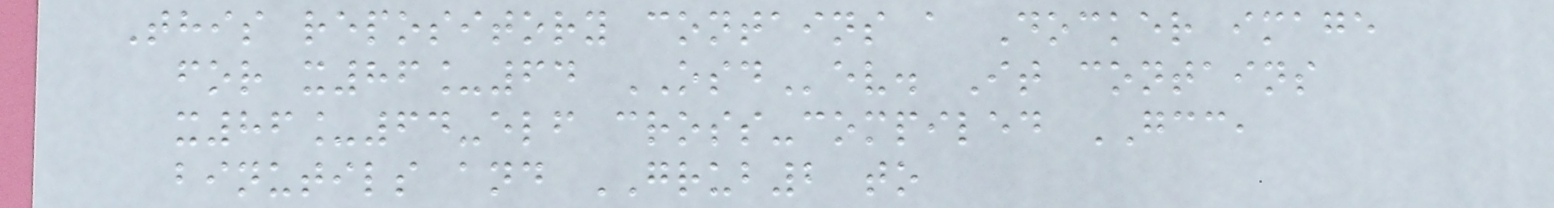This repository contains a Docker image
for x86_64 OSDev. It contains
x86_64-elf cross-compiled GCC,
binutils and GRUB2 to
